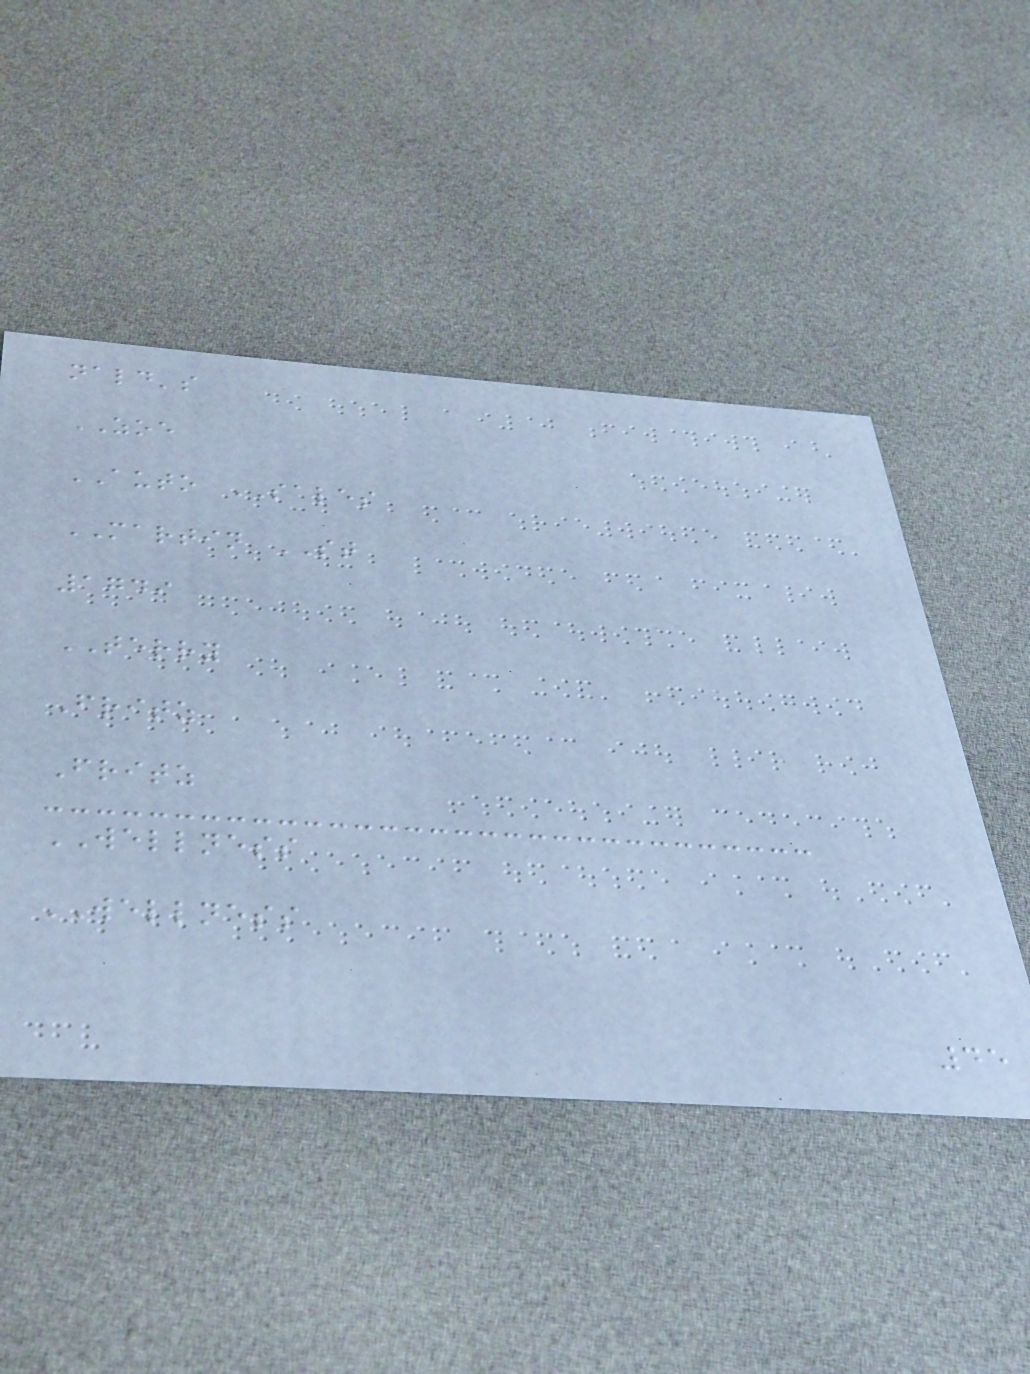nald's
ZOE
AUTO SALES
MARTIN ST
1749
TERRY
Fritz
Fritz
WELLNESS
WELLNESS
45
